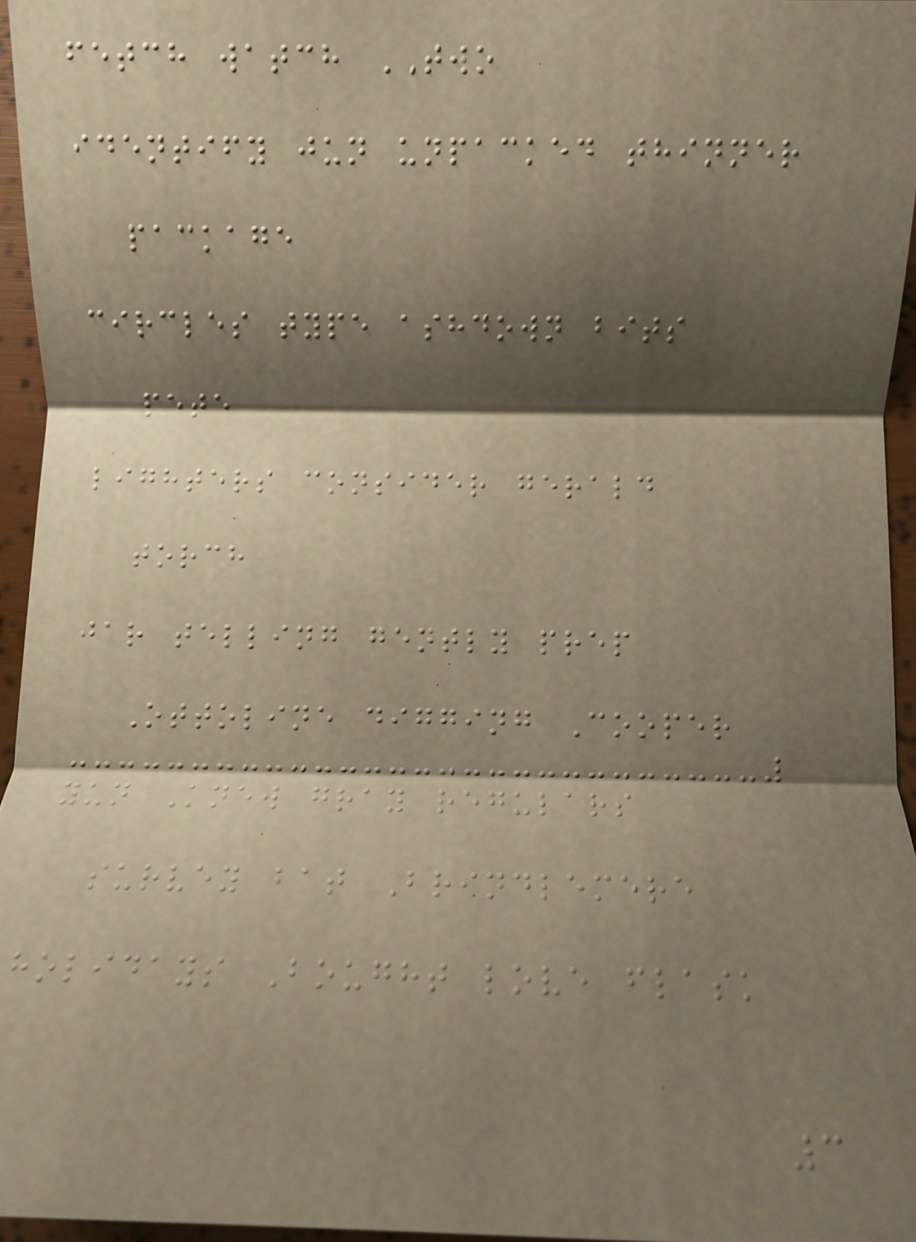fetch watch TWO
identify jun unpacked thinner
package
circles type ashdown bits
pete
lighters consider gerald
torch
jar telling gently prep
Ottoline digging Cooper
yun Knew gray regulars
survey bat Brindlemere
holidays Bought love flask
3
